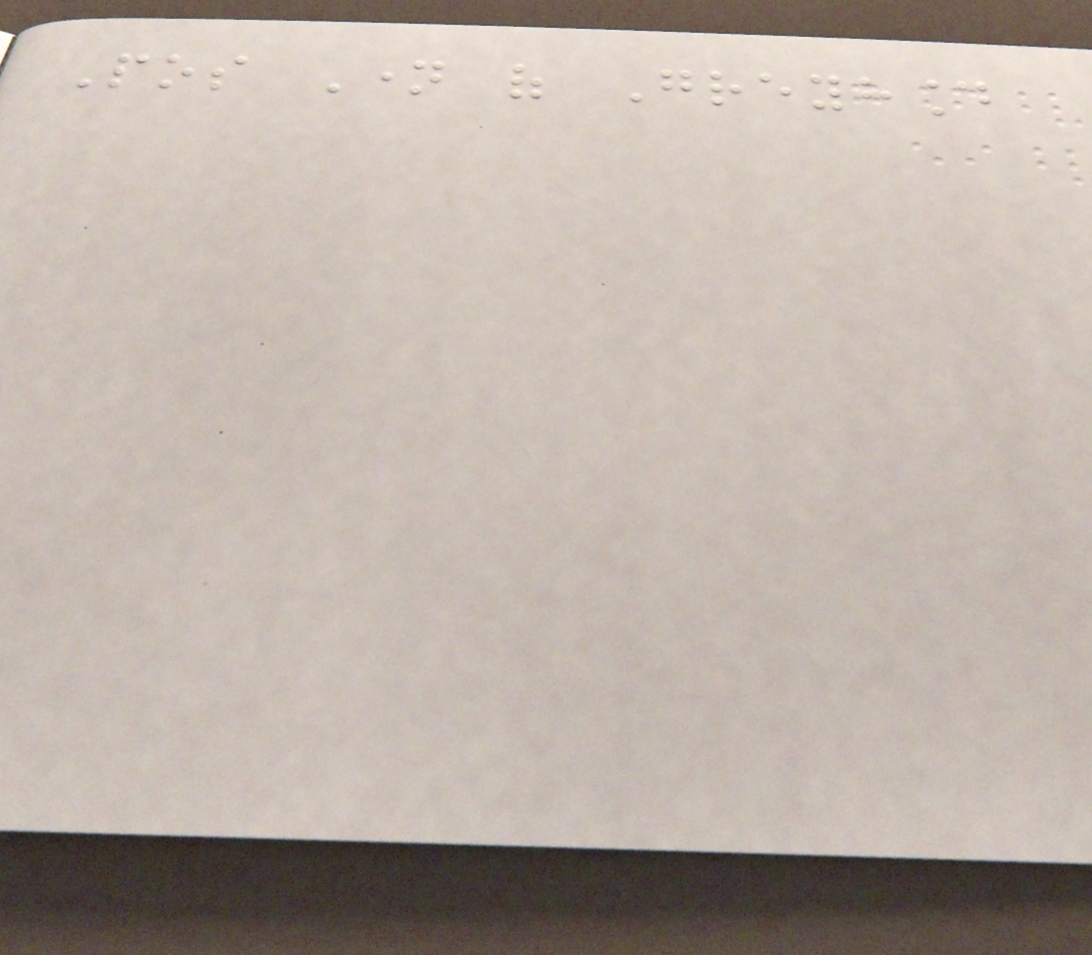Pos Name of Greyhound
